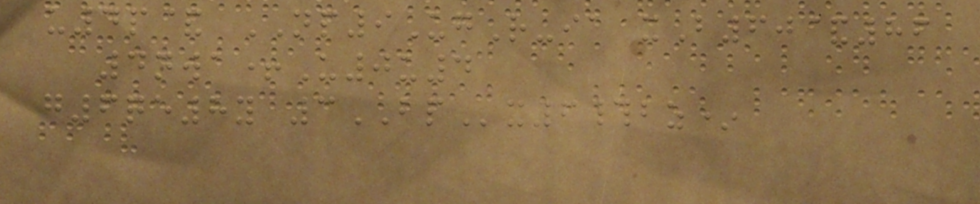u4p& NP9UgR-ia xB60&86
4nwa+U0u4
g6qe8y 3BPx6#bz*
